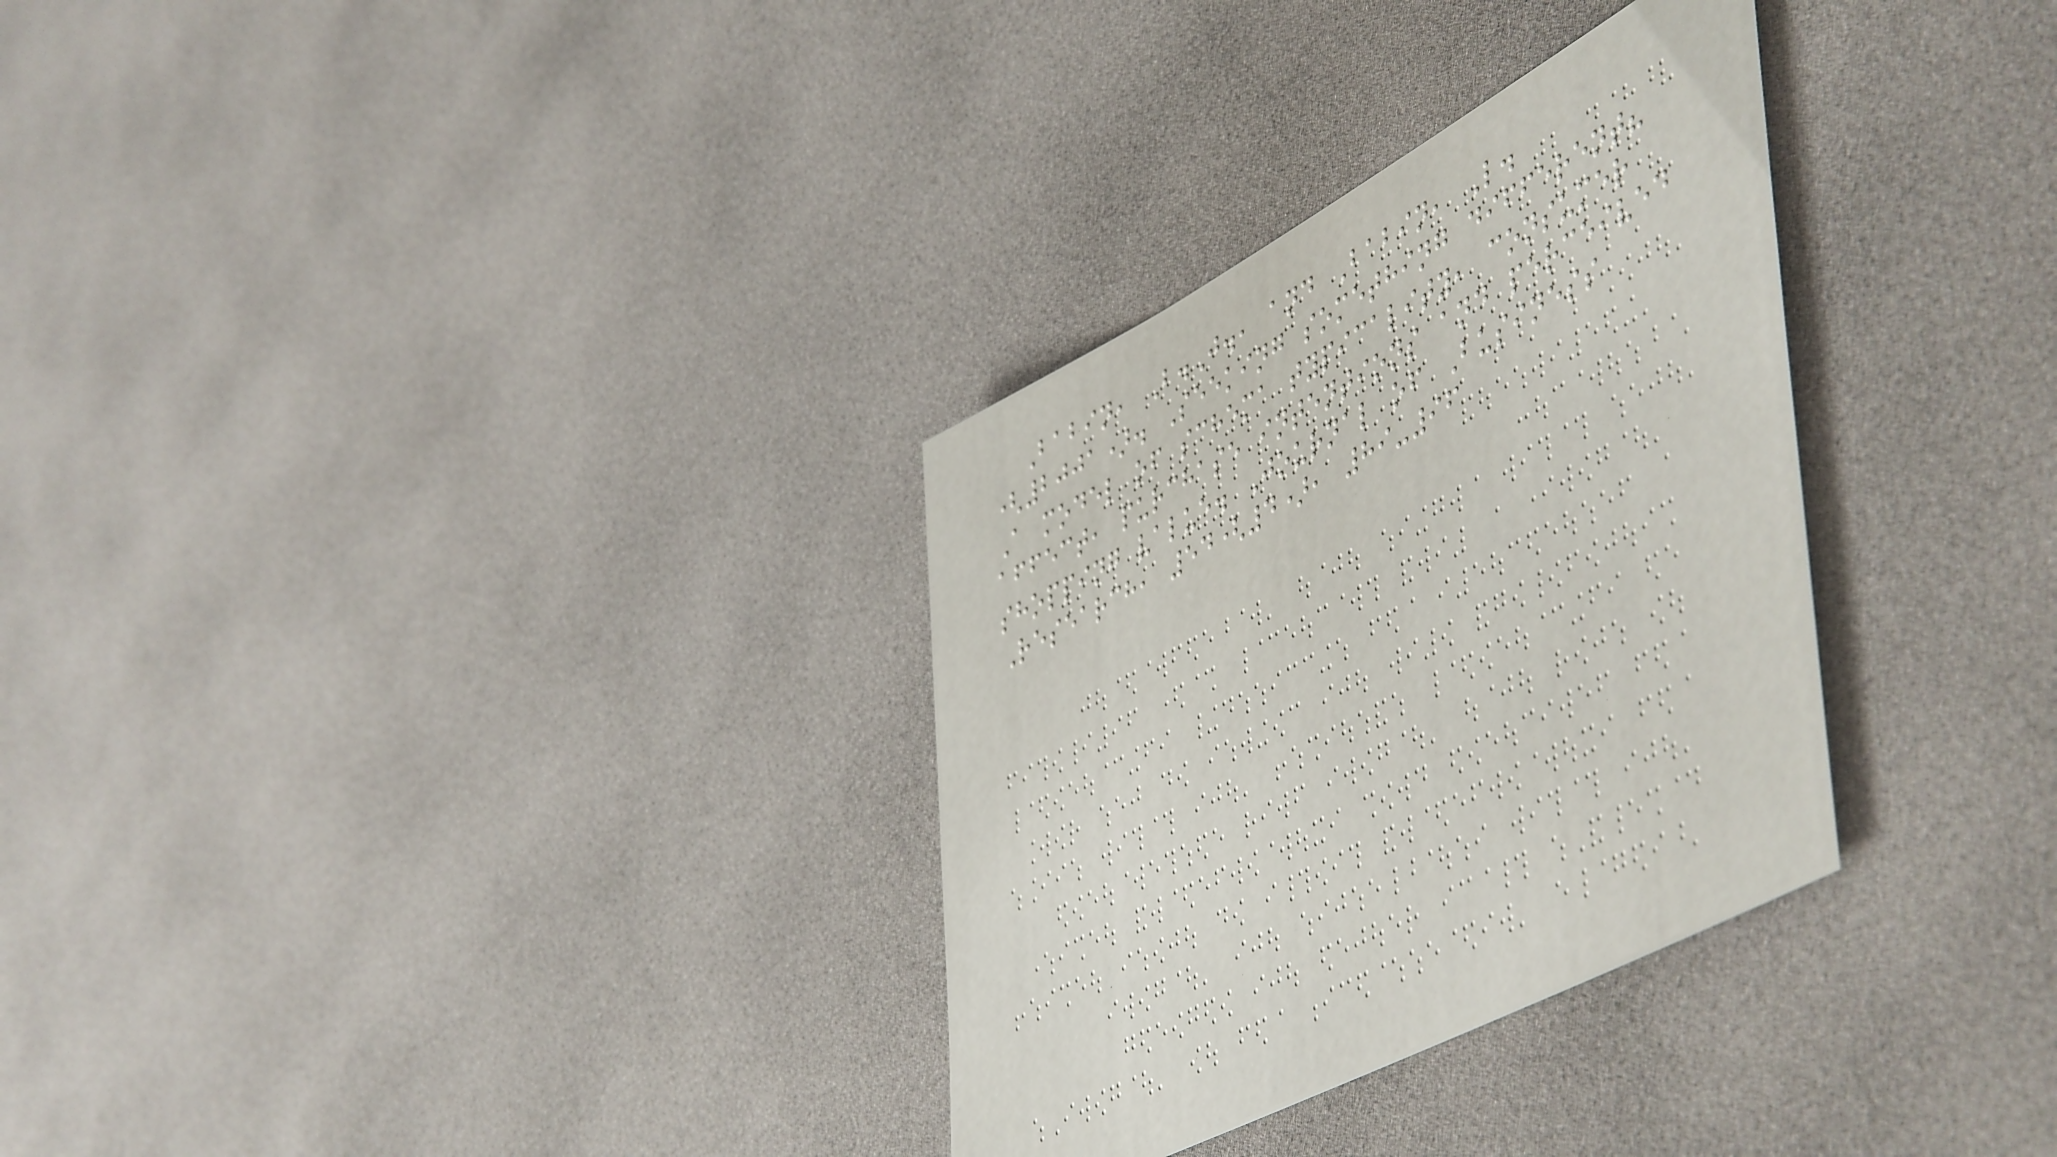Babin, B.J., and Babin, L.
(2001). Seeking something different?
A model of schema typicality, consumer
affect, purchase intentions and perceived
shopping value. Journal of Business
Research, 54(4), 89-96
